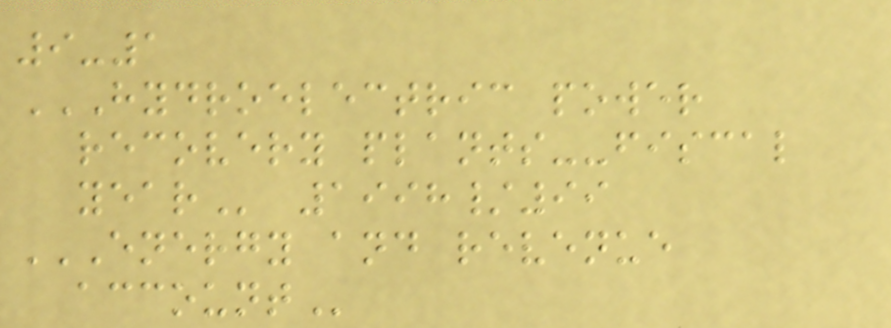9-1
HYDROELECTRIC POWER
RECOVERY PLANTS--FISCAL
YEAR 1998/99
ENERGY AND REVENUE
ACCOUNT
